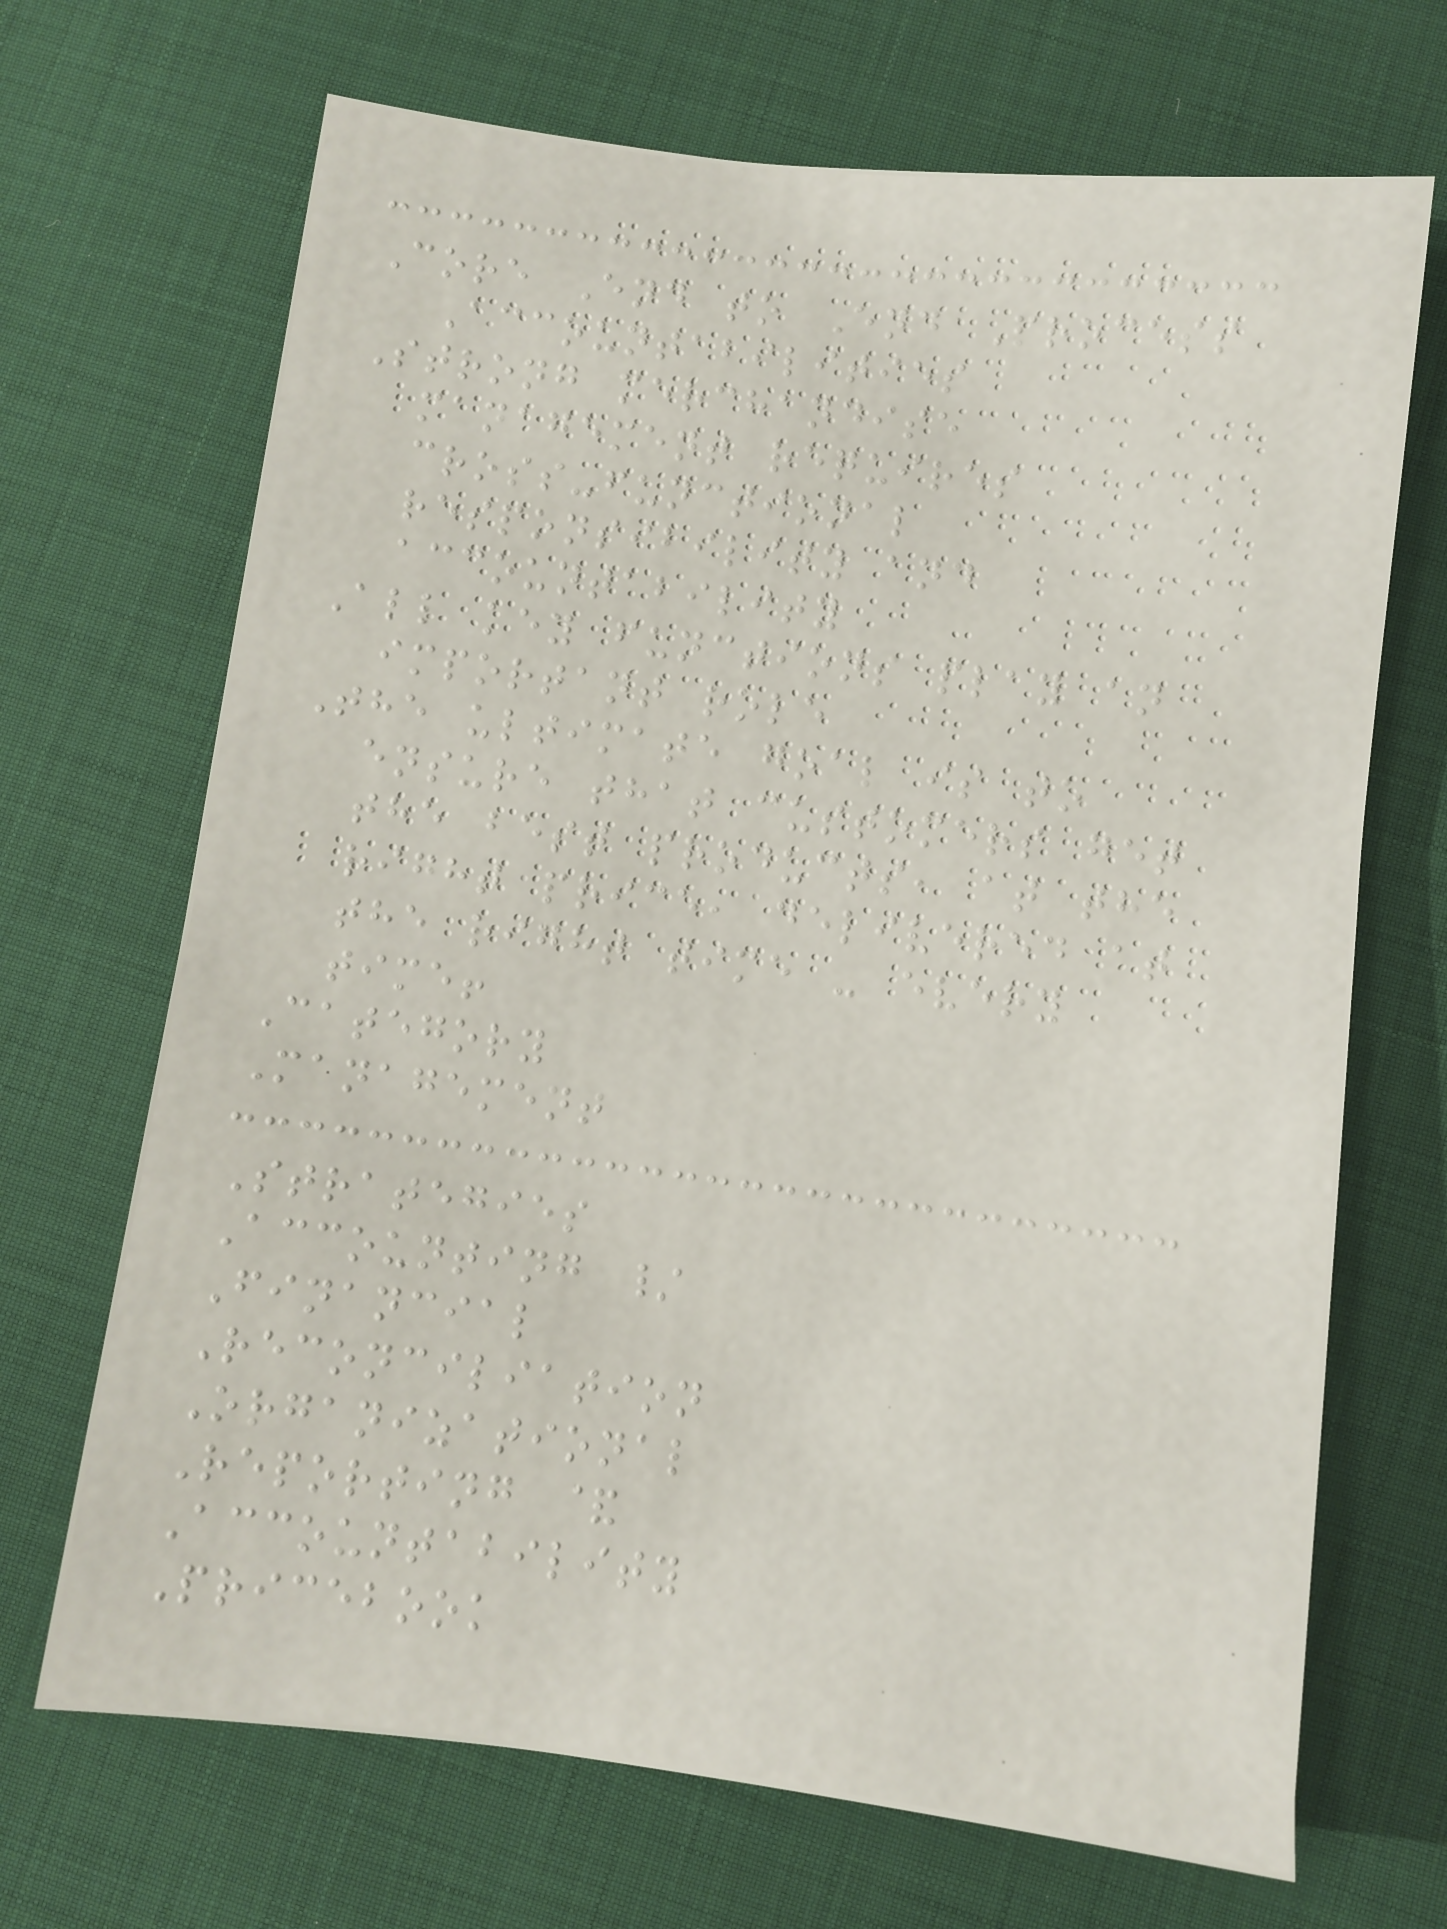Core End to End Process
Accountabilities
Strong merchandise
management requires
cross-functional
responsibility and
accountability
All key functions play an
important role
The ultimate goal is to
ensure that customers get
the best products, at the
right price, delivered at
the right time - every
time!
Category
Management
Strategies
Accounting /
Financial
Reconciliation
Organizational
Reporting &
Accountability
Pricebook
